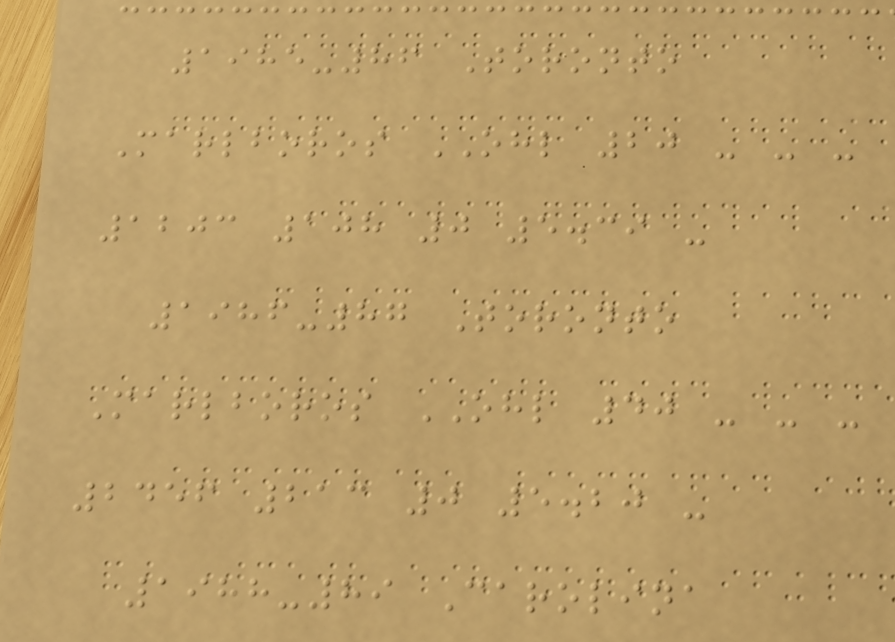1985-86 Toronto
Marlboros OHL 20 - - -
1203 108 0 5.39 -
1986-87 Toronto
Marlboros OHL 40 - - -
2456 213 0 5.20 -
1988-89 Carolina
